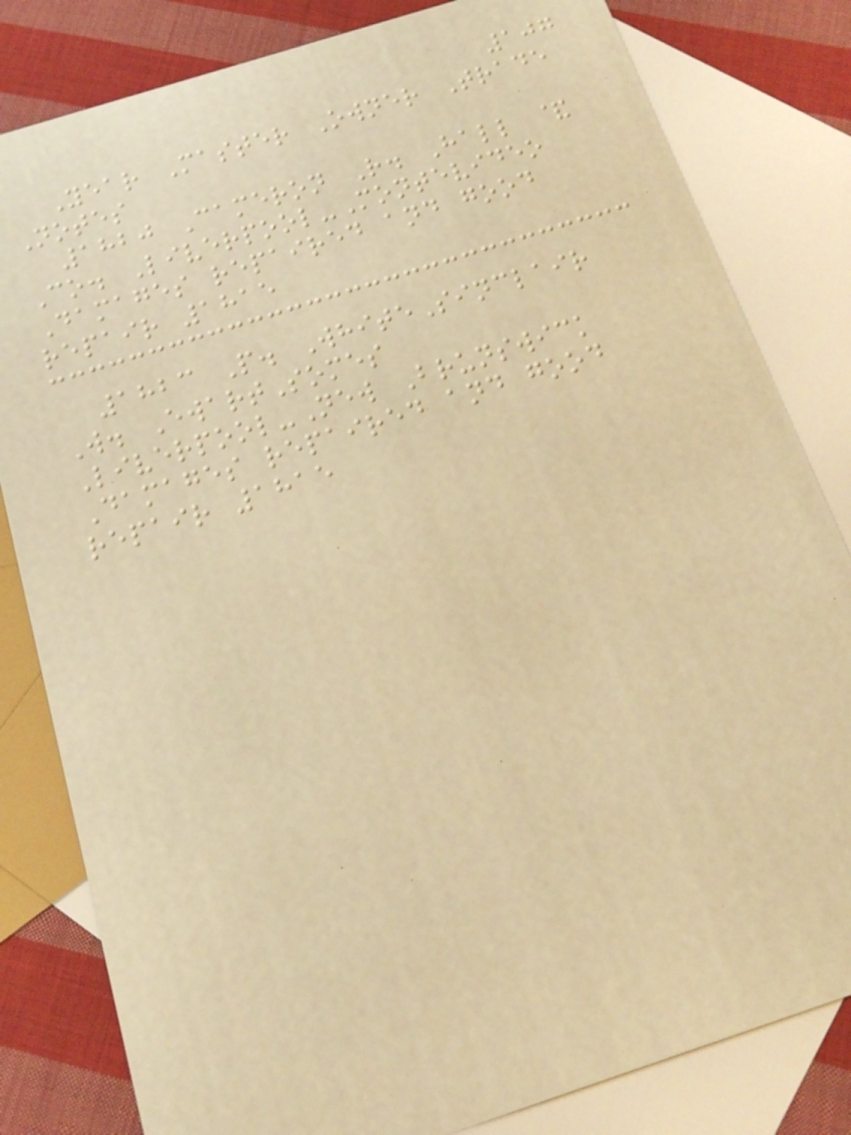107
Year Master Owner Trade
Notes
1820 Cameron R. Hall &
Co. Liverpool-Montevideo
Damages repaired and good
repair 1815
1823 P. WhiteSinclair
W. EwartSomes
Liverpool-New Brunswick
Damages repaired and good
repair 1815
